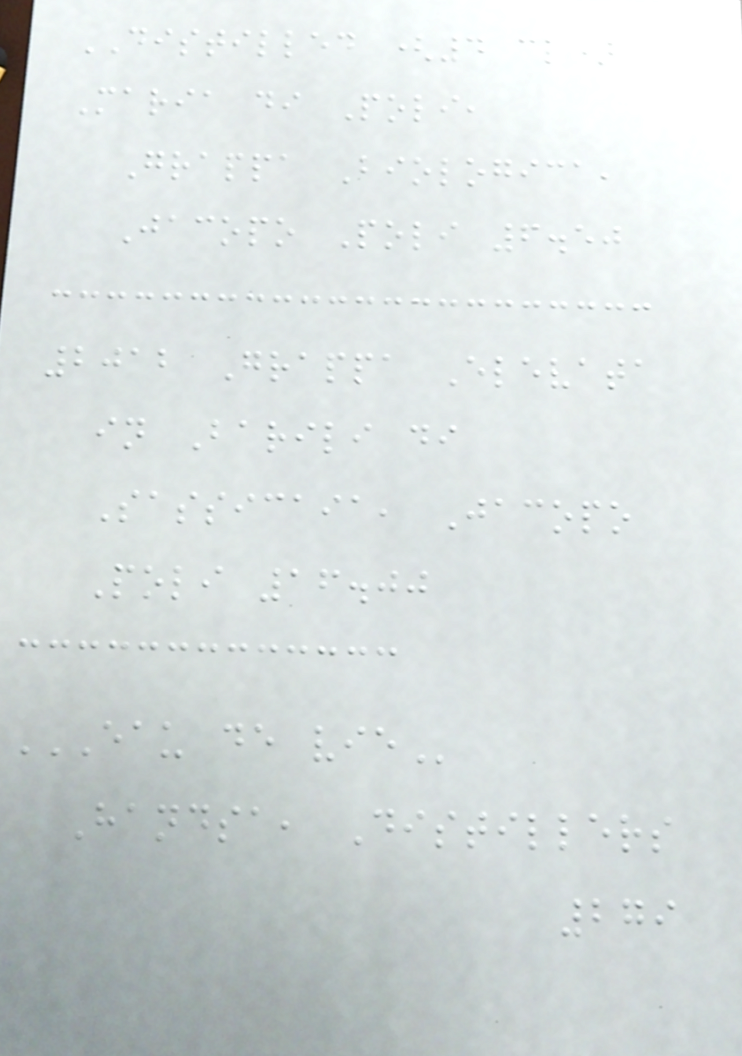DISTILLED (4 cl)
Maria di Poli,
Grappa Biologica,
Jacopo Poli 6.50
2012 Grappa Elevata
in Barili di
Sassicaia, Jacopo
Poli 16.00
EAU DE VIE
Handsa, Distillers
279
